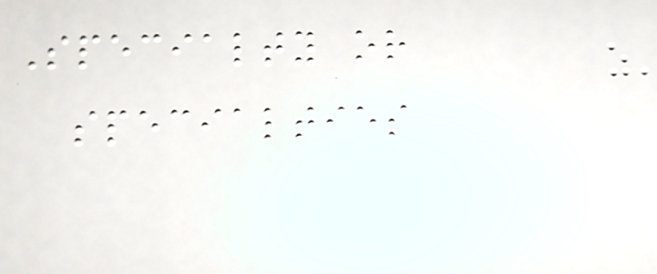Specialty or
specialties
